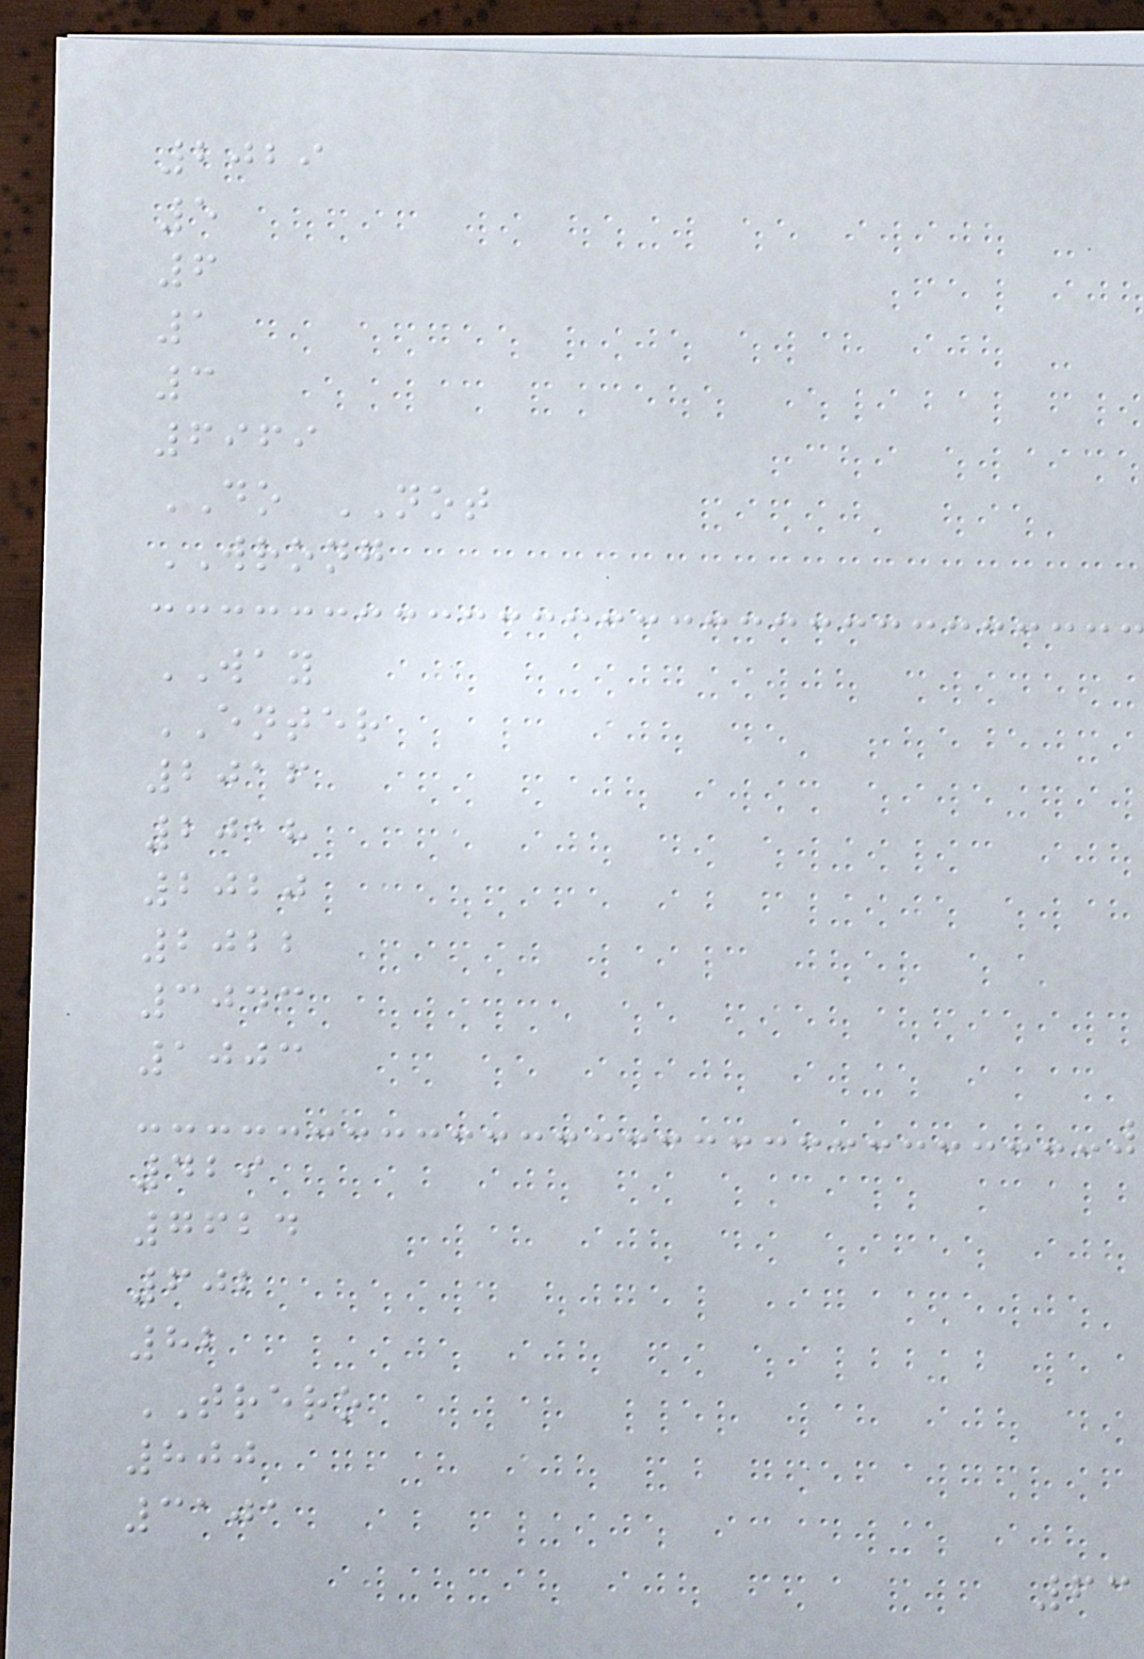2029
5
6
1
3
6969
DO NOT
WRONG
WAY
ENTER
2016
2018
2020
2022
3043
1003
429
7624
602
82
TRERO
800
3101
63
